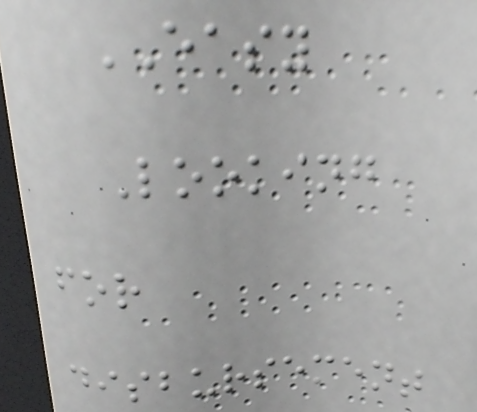EASY
Looking
for
disbursement
